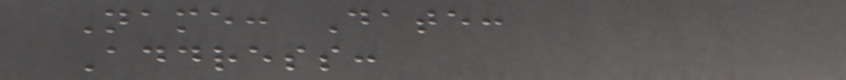Name: Date:
Address:
